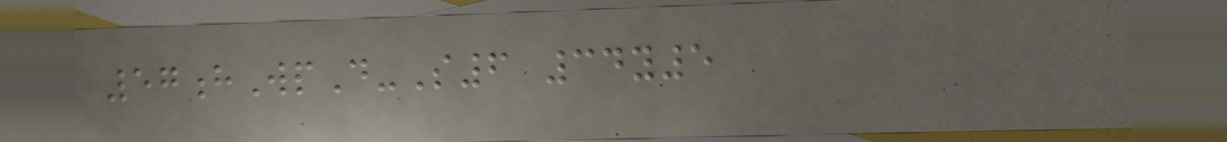57hWpD-S6 34y5
